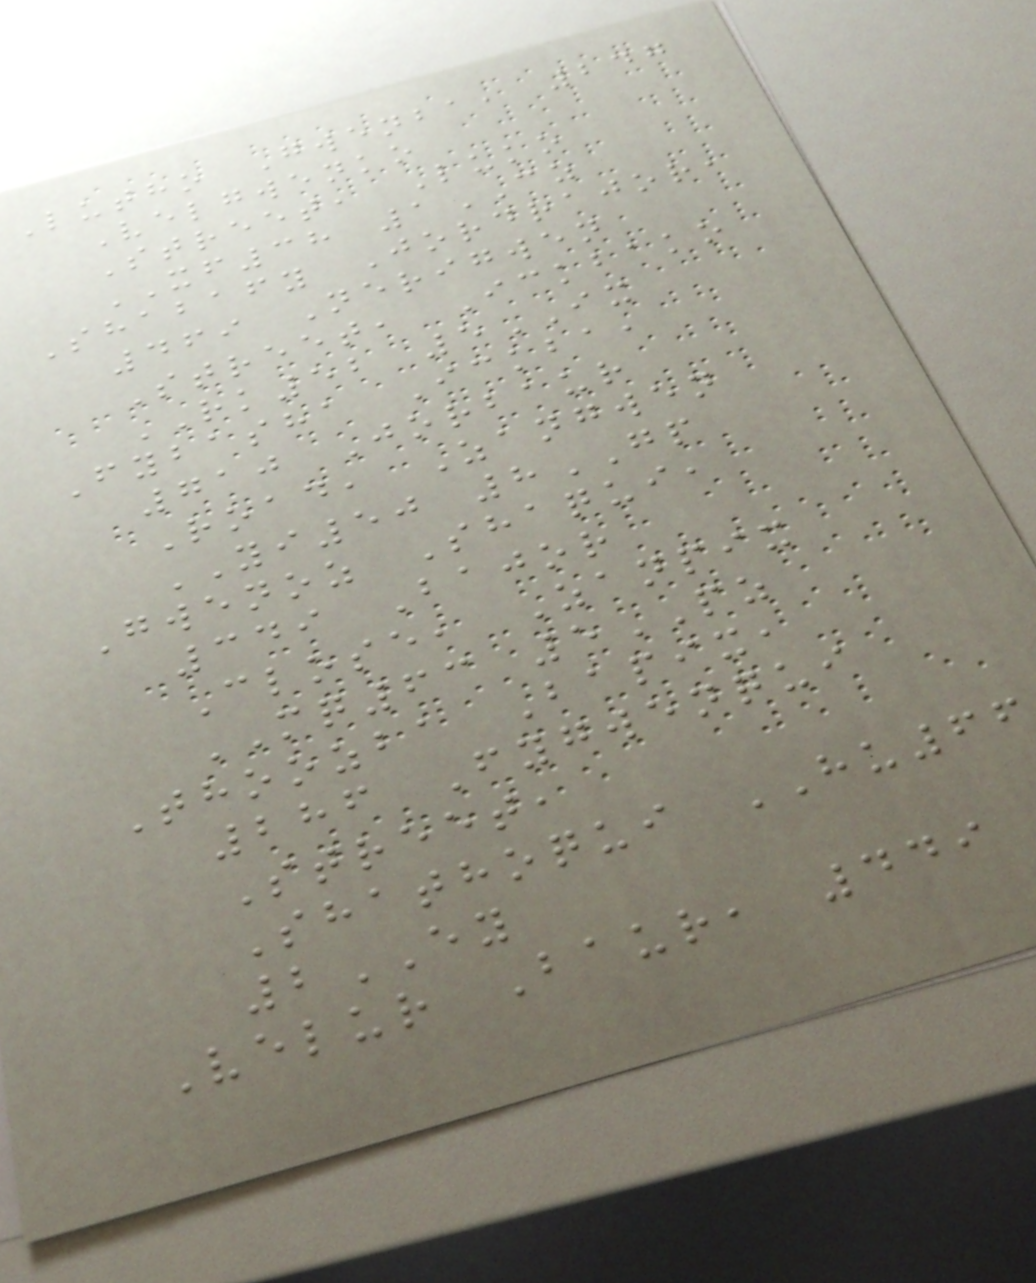Lutho Gwenba, 247
Velgwenko
Street, Luko
XF38 1CZ
Shabafy Jordrajor,
469 Nerigwen
Street, Ickbako
RK52 5IX
Fybasha Ickba,
710 Jorbaur
Road, Zangwen
YI50 8GP
Gwenoz Shaqui,
349 Bajor
Close, Zanpix
MQ63 5PZ
Thoozba Bapix,
286 Fygwenqui
Street,
Shathoqui HU66
2EY
Velur Baur, 449
